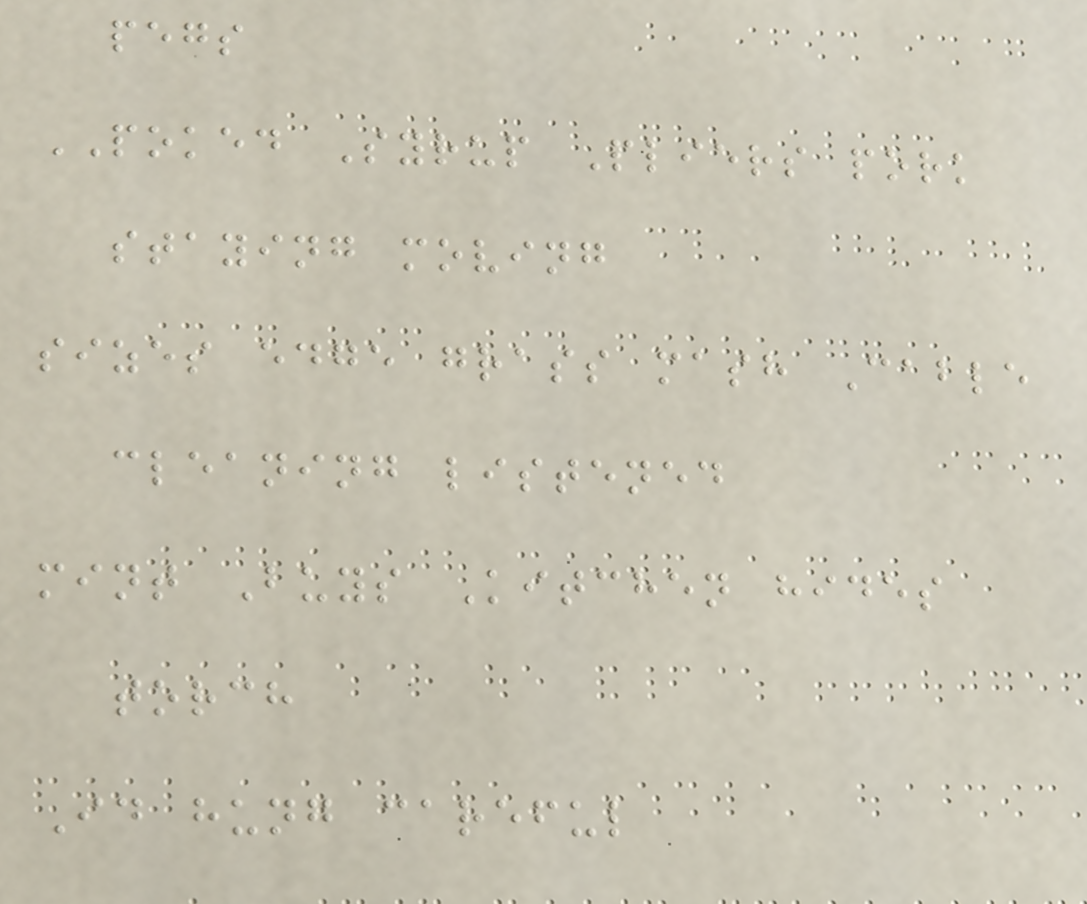pegs
POKED Syrup Pliers pork
staying moving
sizes edge grass mash Cable
cleaning listened
mint Buys Kitchen hides
torch
Id hung careful
